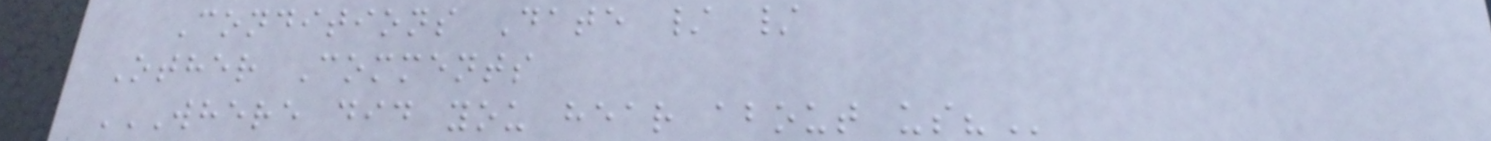Conditions Date / /
Other Comments
WHERE DID YOU HEAR ABOUT US?
